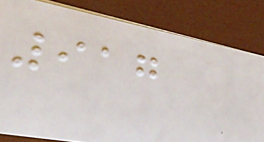917
